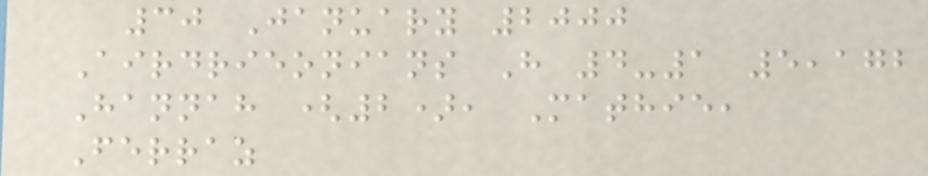30 January 2000
Airdrieonians H 4-1 5,172
Hannah (2), Mathie,
Ferraz
